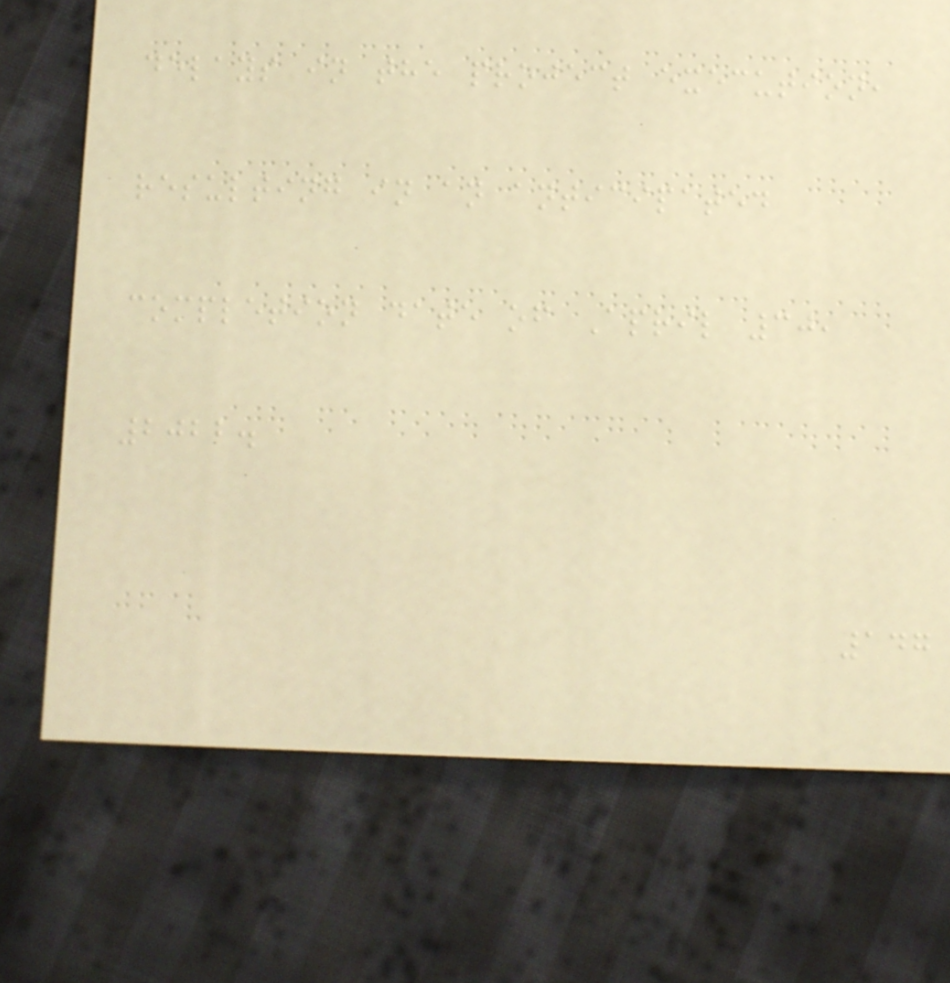delays in the project execution,
resulting in an anticipated
completion date of April 30,
2022.
147
